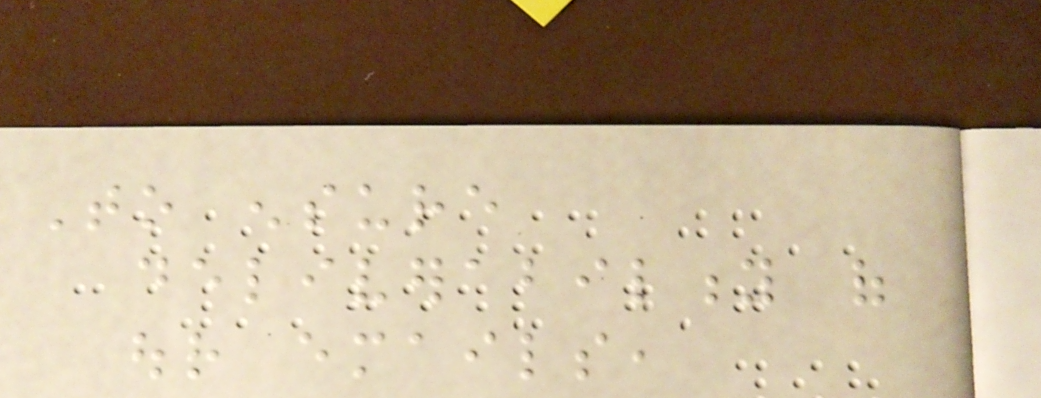To ensure
deliverability of
our emails,
